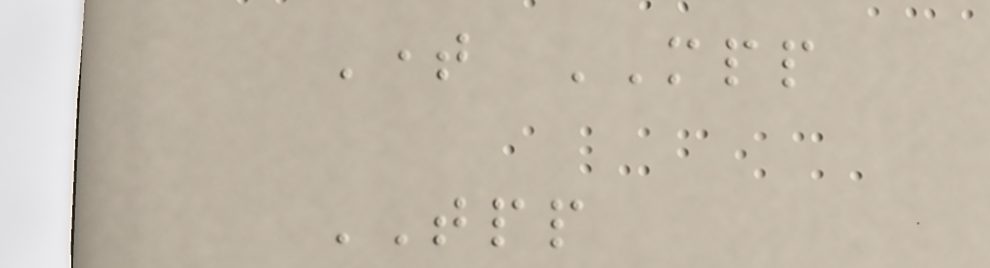Time MPP
TPP
